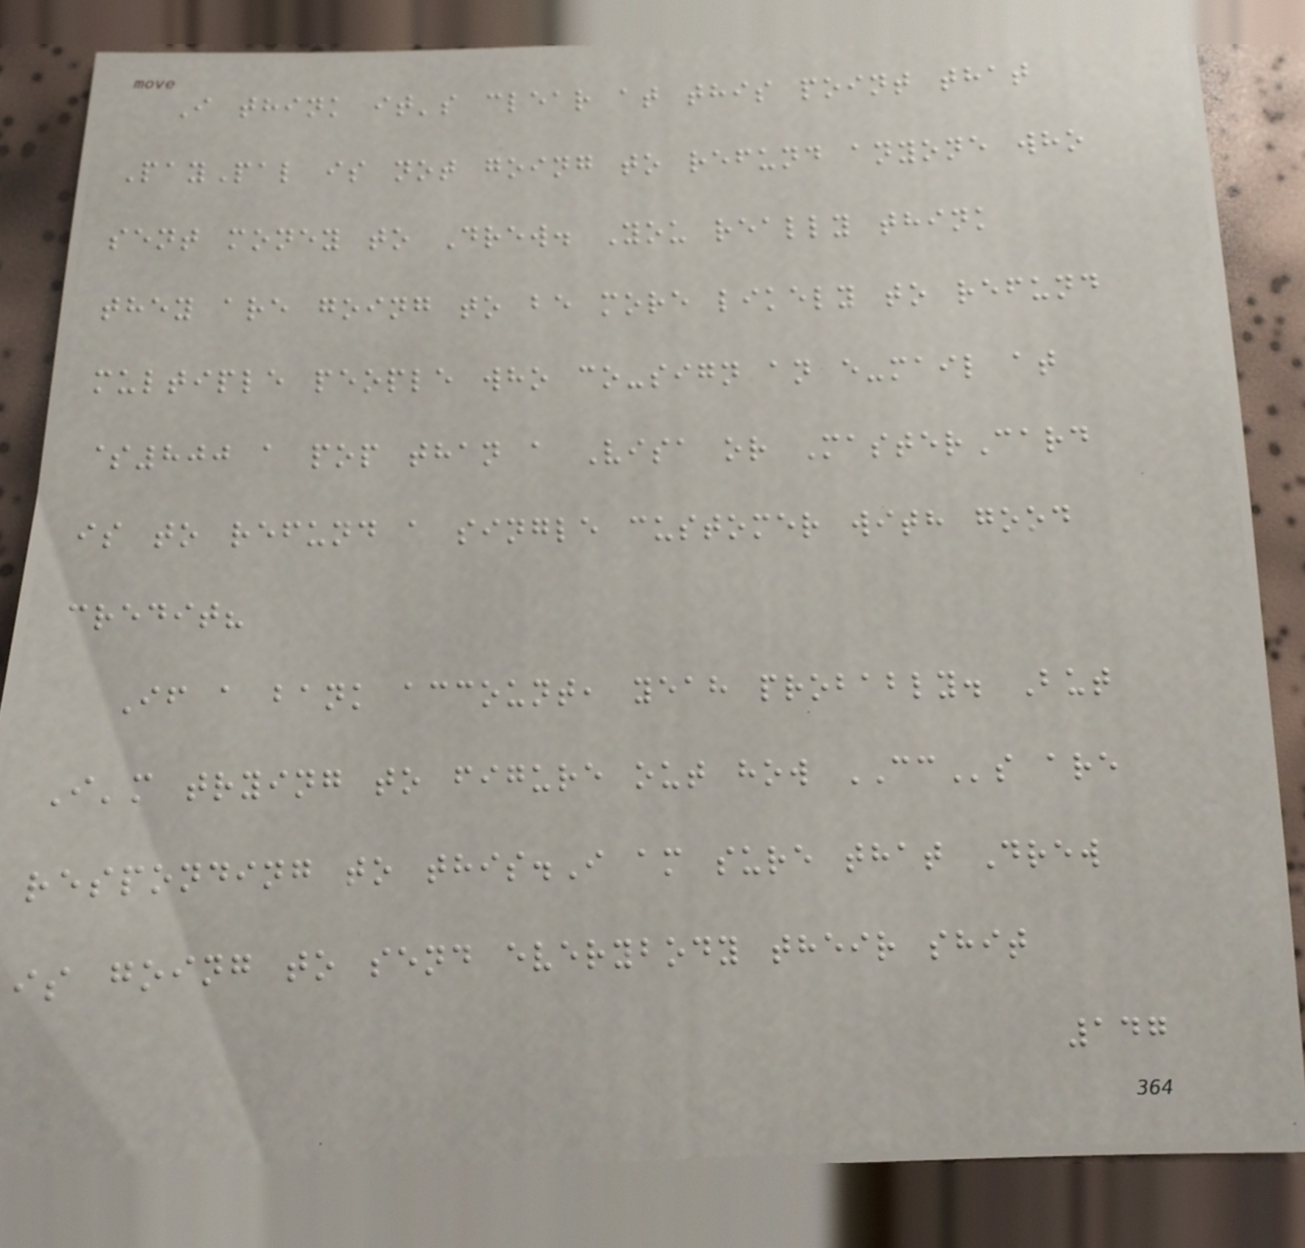I think it's clear at this point that
PayPal is not going to refund anyone who
sent money to Drew. You really think
they are going to be more likely to refund
multiple people who co-sign an e-mail at
$800 a pop than a Visa or MasterCard
is to refund a single customer with good
credit?
If a bank account, yeah probably. But
I'm trying to figure out how CCs are
responding to this.I am sure that Drew
is going to send everybody their shit
147
